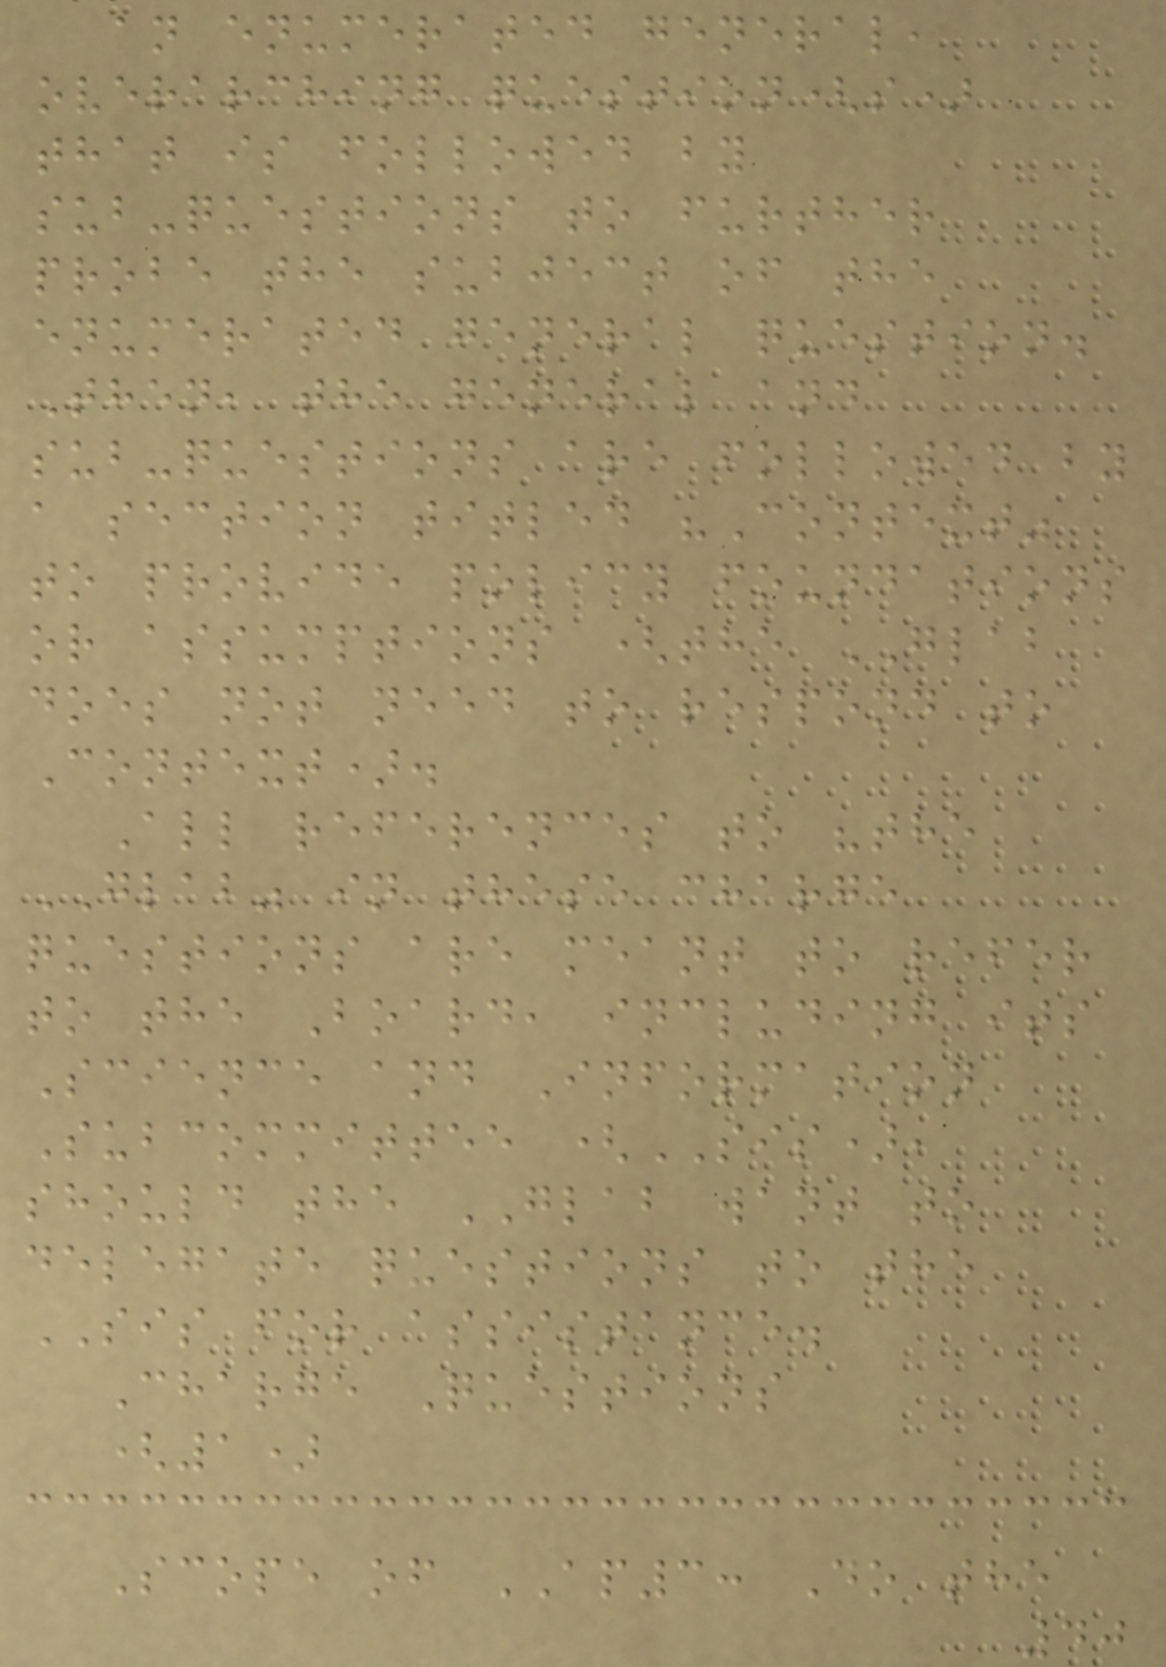an enumerated general,
overarching question(s)
that is followed by
sub-questions to further
probe the subject of the
enumerated general question.
Then, the general and
sub-questions are followed by
a section titled "Context"
to provide policy foundations
or assumptions (the GLAB
does not need to respond to
Context).
All references to "the
GLAB" in these charge
questions are meant to refer
to the Board, including its
Science and Information
Subcommittee (SIS),
should the GLAB want to
delegate questions to the
SIS for assistance.
Charge Questions
(1)
Scope of AP3: Do the
40
